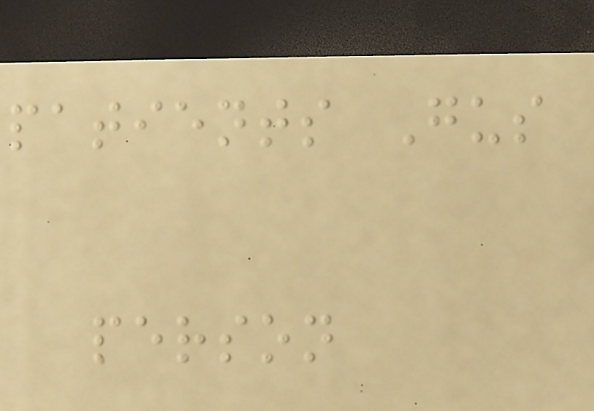patients Gus
person
